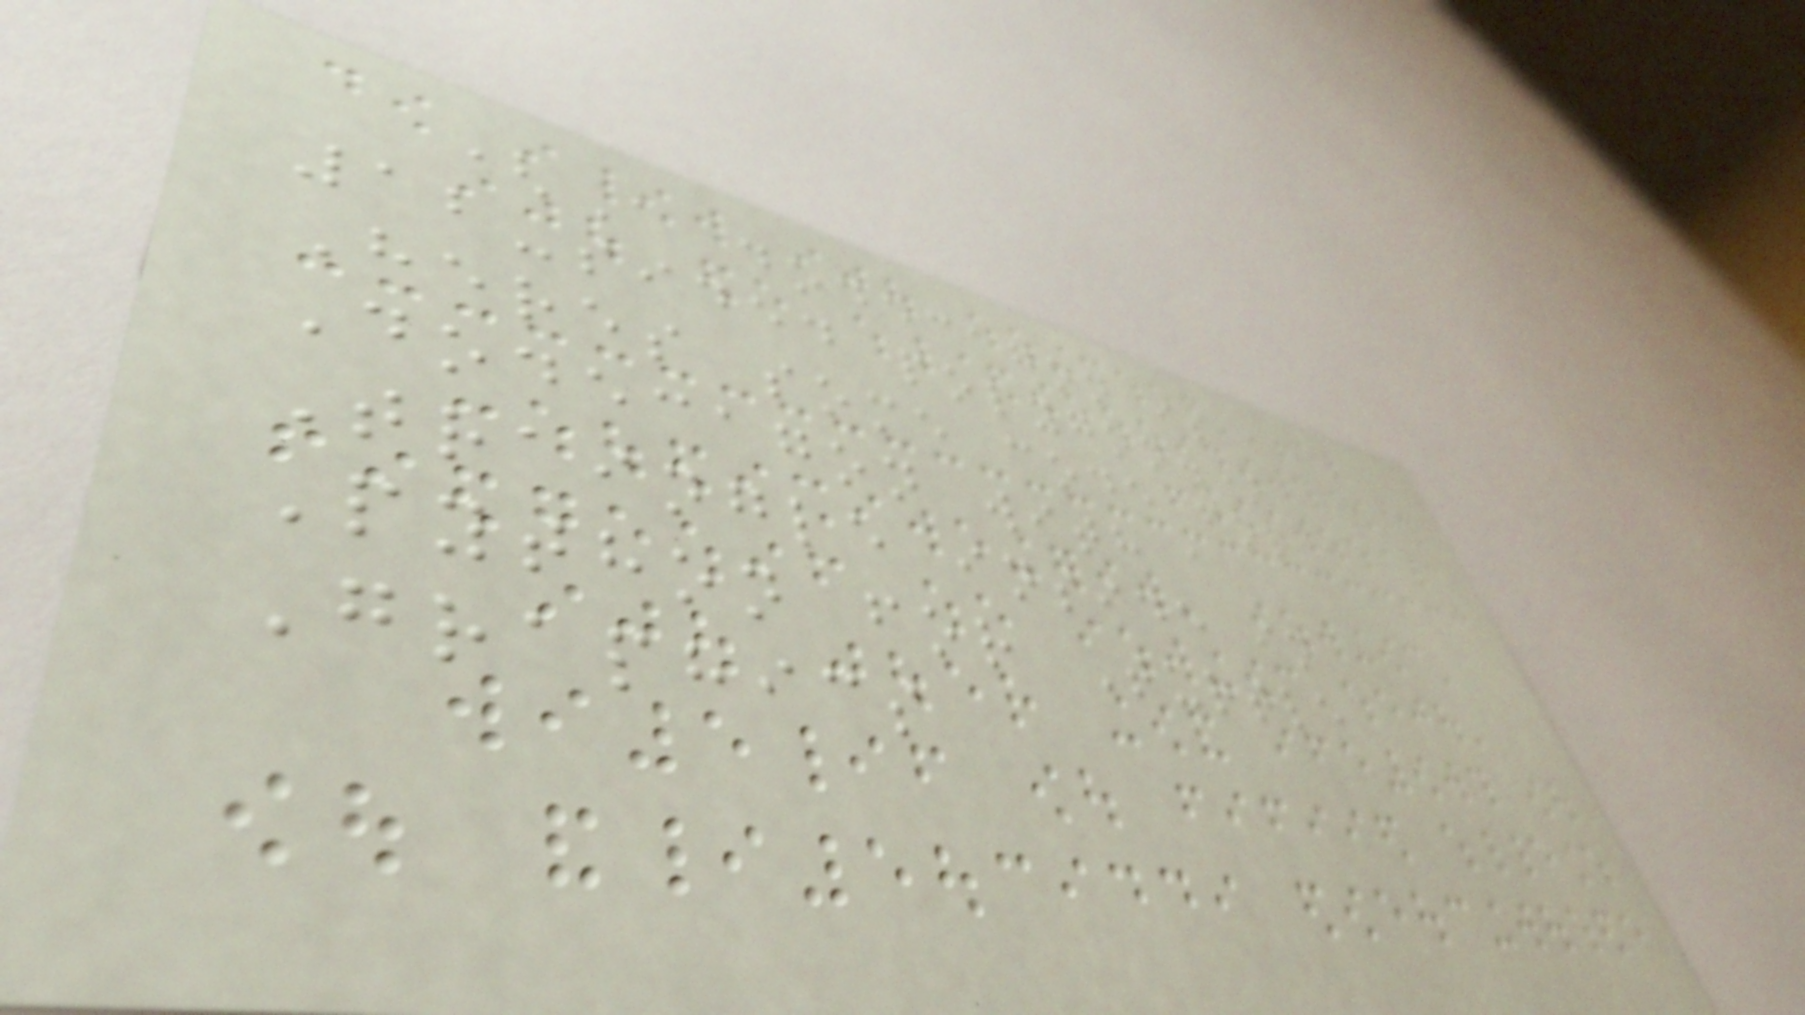(A dodecagon is a
12-sided polygon.)
Heres some code for a
Dodecagon with a
Traingle inside in
Python for Turtle
Graphics
